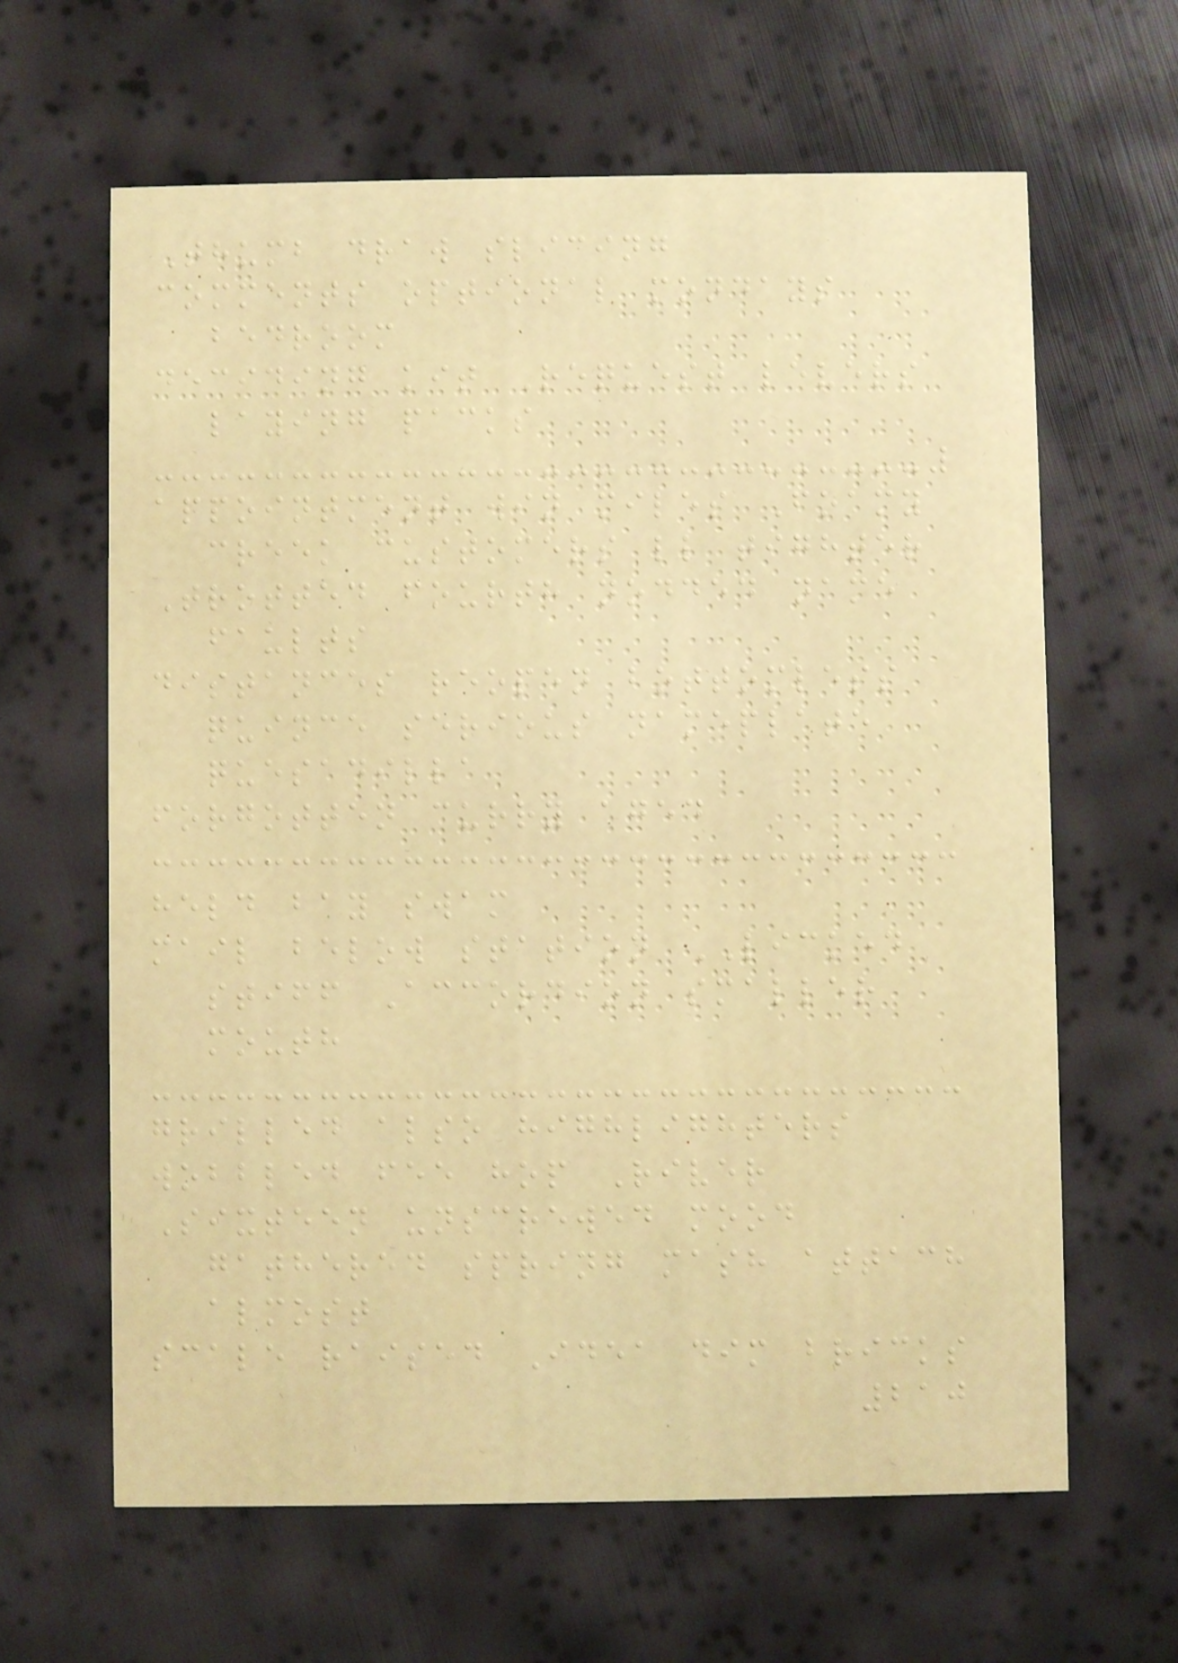Thumb draw slicing
comments optional mondays
bedroom
deciding kit Request levers
laying packs
appointment win miles Foamy
creek customers ll tighter
Trotted fourth nodded name
faults
distances reopen bottomless
quince serious nameplate
quesadilla
forgotten curry aged
held bay swam
mail below station LICKED
stiff Accordion smaller
mouth
grilled also highlighters
wobbled fee hop River
Sixteen unscrewed mood
gathered spring mash attach
almost
scale raised Idea dim bricks
210
